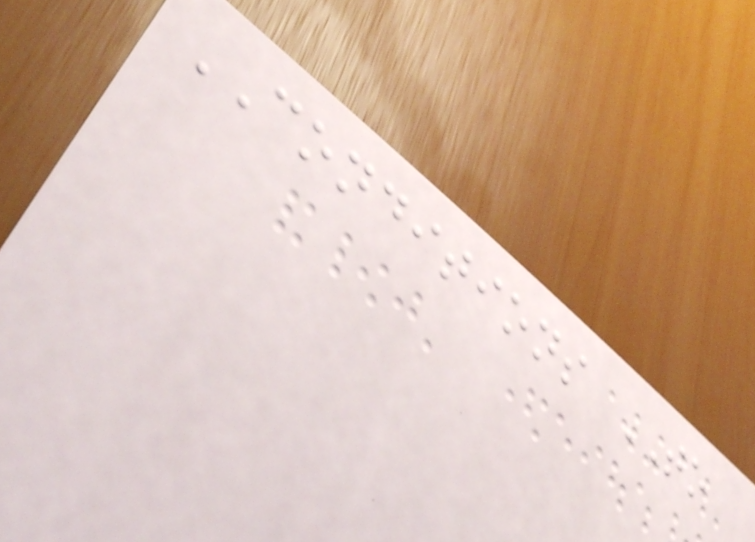CONDITIONS TO
